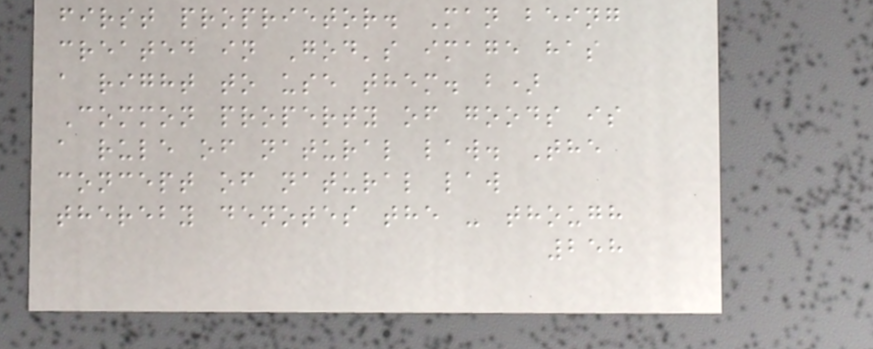first proprietor. Man being
created in God's image has
a right to use them. b)
Common property of goods is
a rule of natural law. The
concept of natural law
thereby denotes the - though
258
